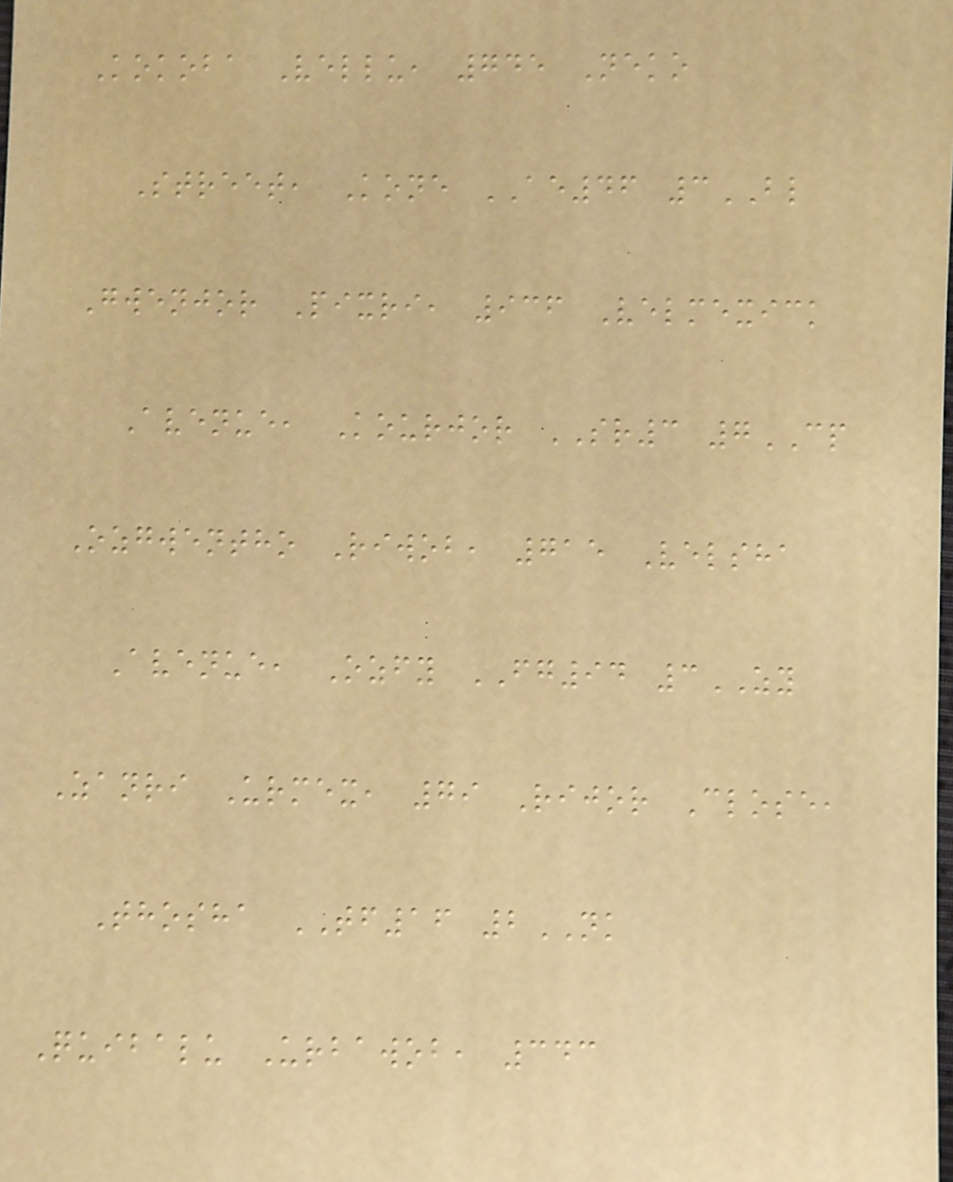Kokoba Vellu, 745 Neko
Street, Kone AE46 3BL
Gwenjor Pixri, 936 Velmexick
Avenue, Kourjor SR3 7CP
Ozgwentho Riwob, 715 Velsha
Avenue, Ozfy FG94 3ZY
Zanri Urmex, 79 Rijor Close,
Thosha TF16 2NK
Quibalu Urbawob, 343
